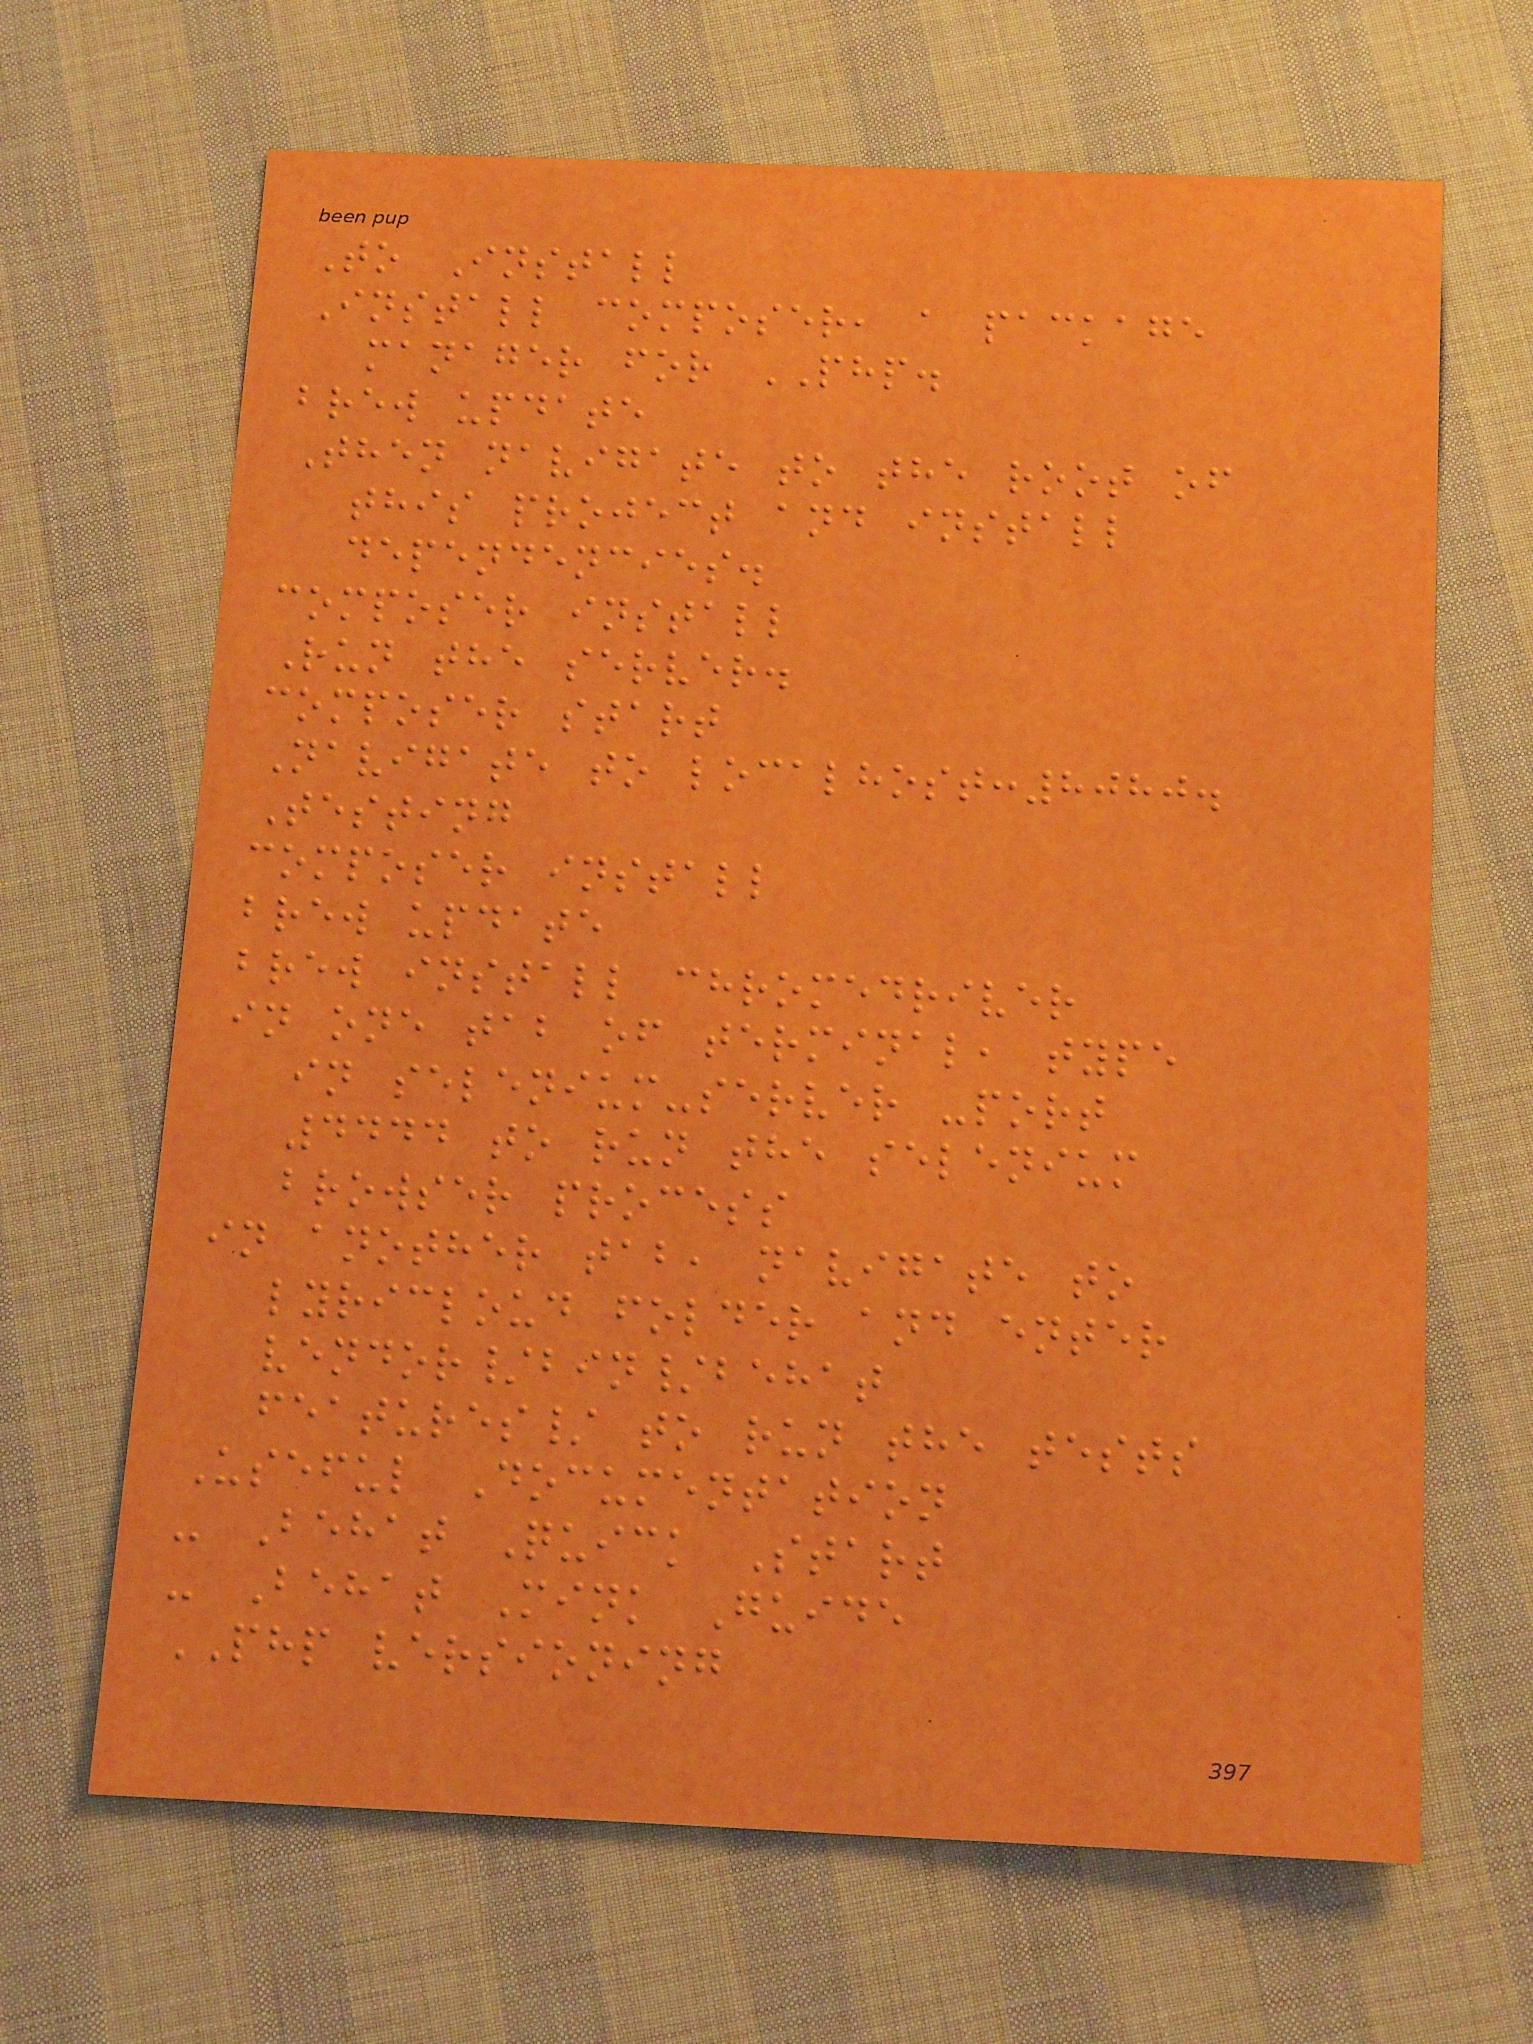To Install
Install composer, a package
manager for PHP.
brew update
Then navigate to the root of
this project and install
dependencies.
composer install
Run the server.
composer start
Navigate to localhost:8080.
Testing
composer install
brew update
brew install chromedriver
in one tab of terminal, type
in selenium-server -port
4444 to run the selenium
browser process
in another tab, navigate to
lyricloud folder and enter
vendor/bin/behat
features/ to run the tests
Useful Documentation
- Behat Quick Start
- Behat Mink Guide
PHP versioning
